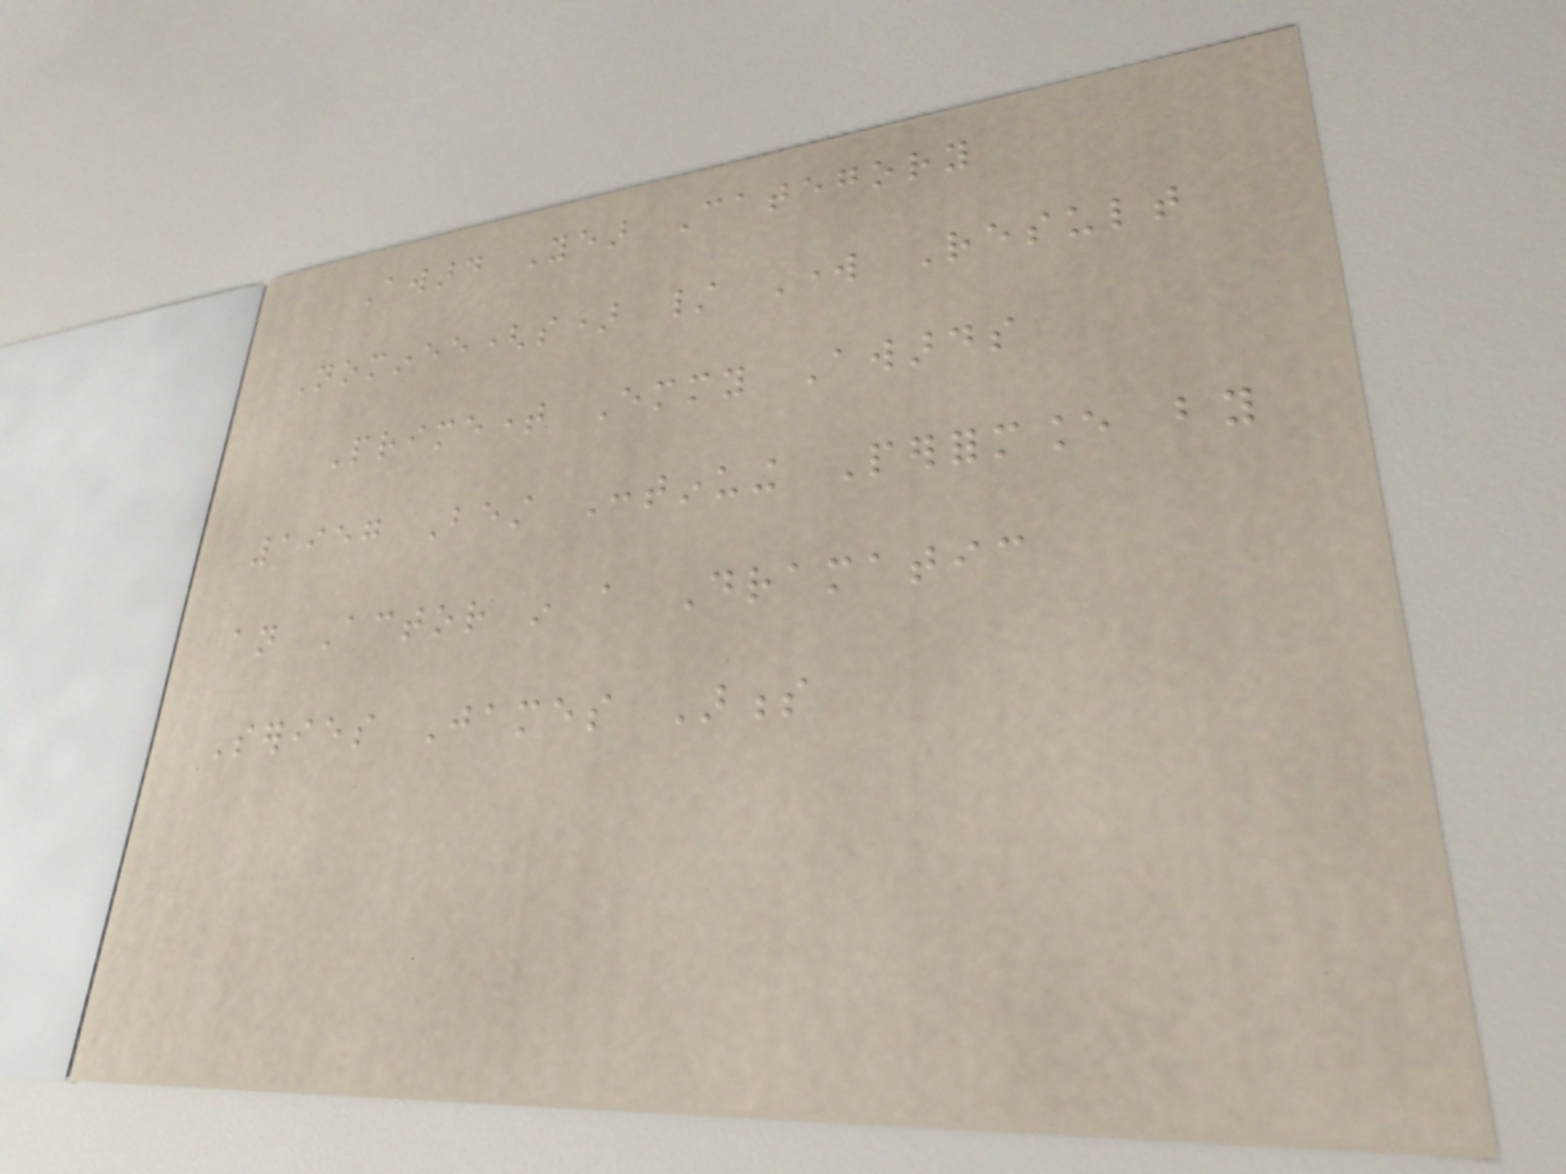Award Year Category
Nominee(s) / Work Result
Primetime Emmy Awards
1957 Best Continuing Performance by
an Actor in a Dramatic
Series James Arness
